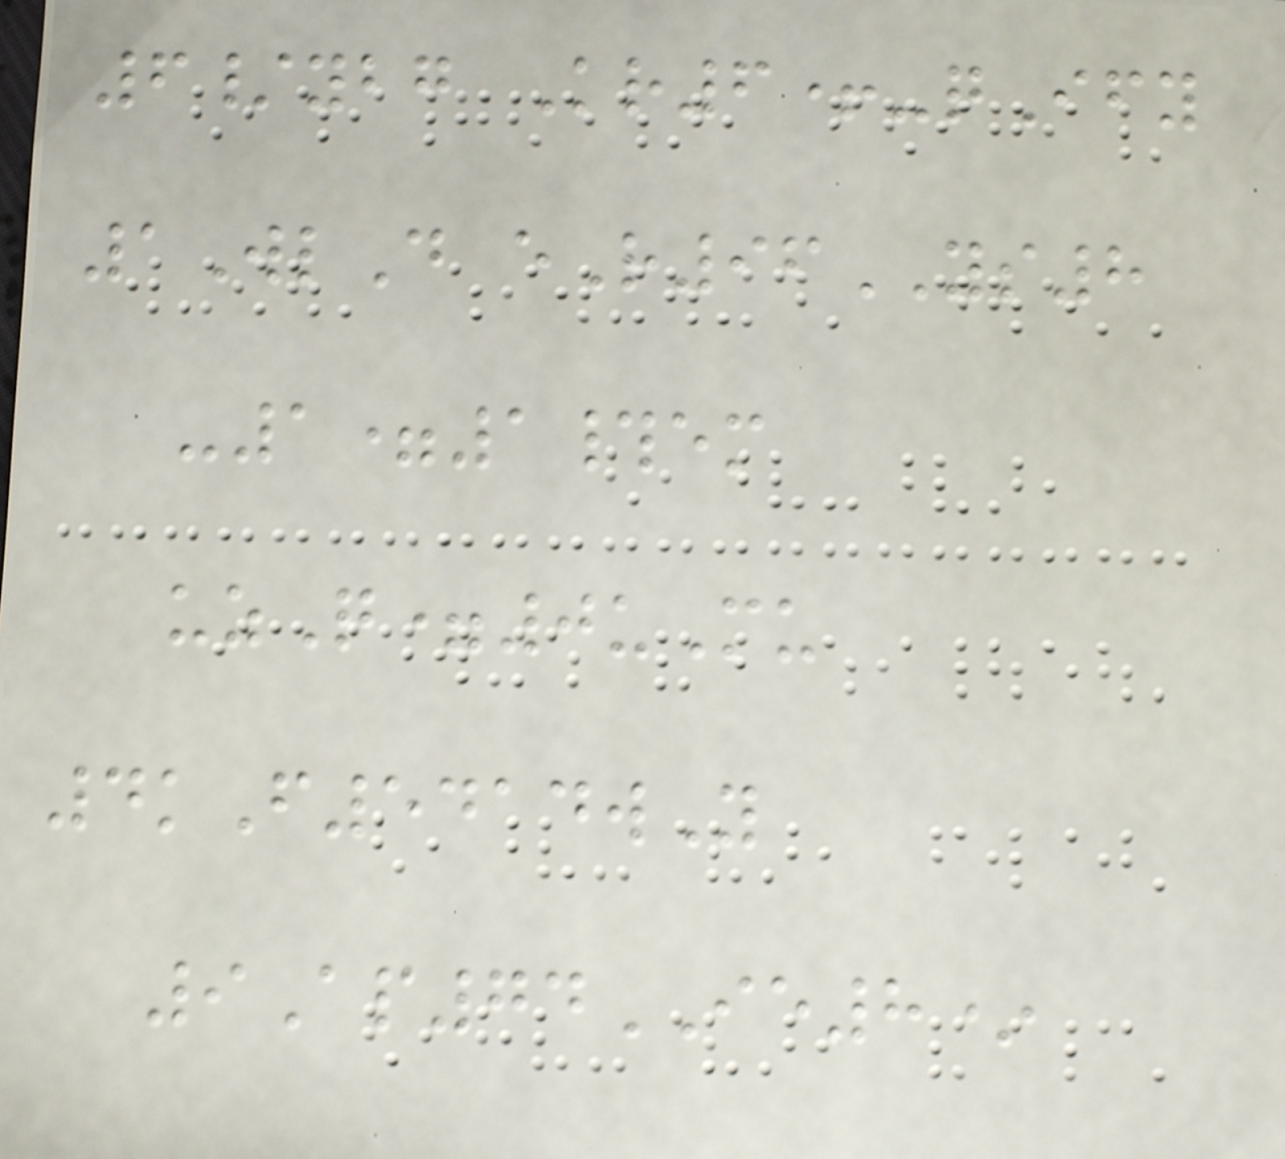6/ybg Kr6+-qIfy
1WlD eR96YS8
-1=1#em
uzQ=0uMu
4kF5414wY
9Ap74IE8*
